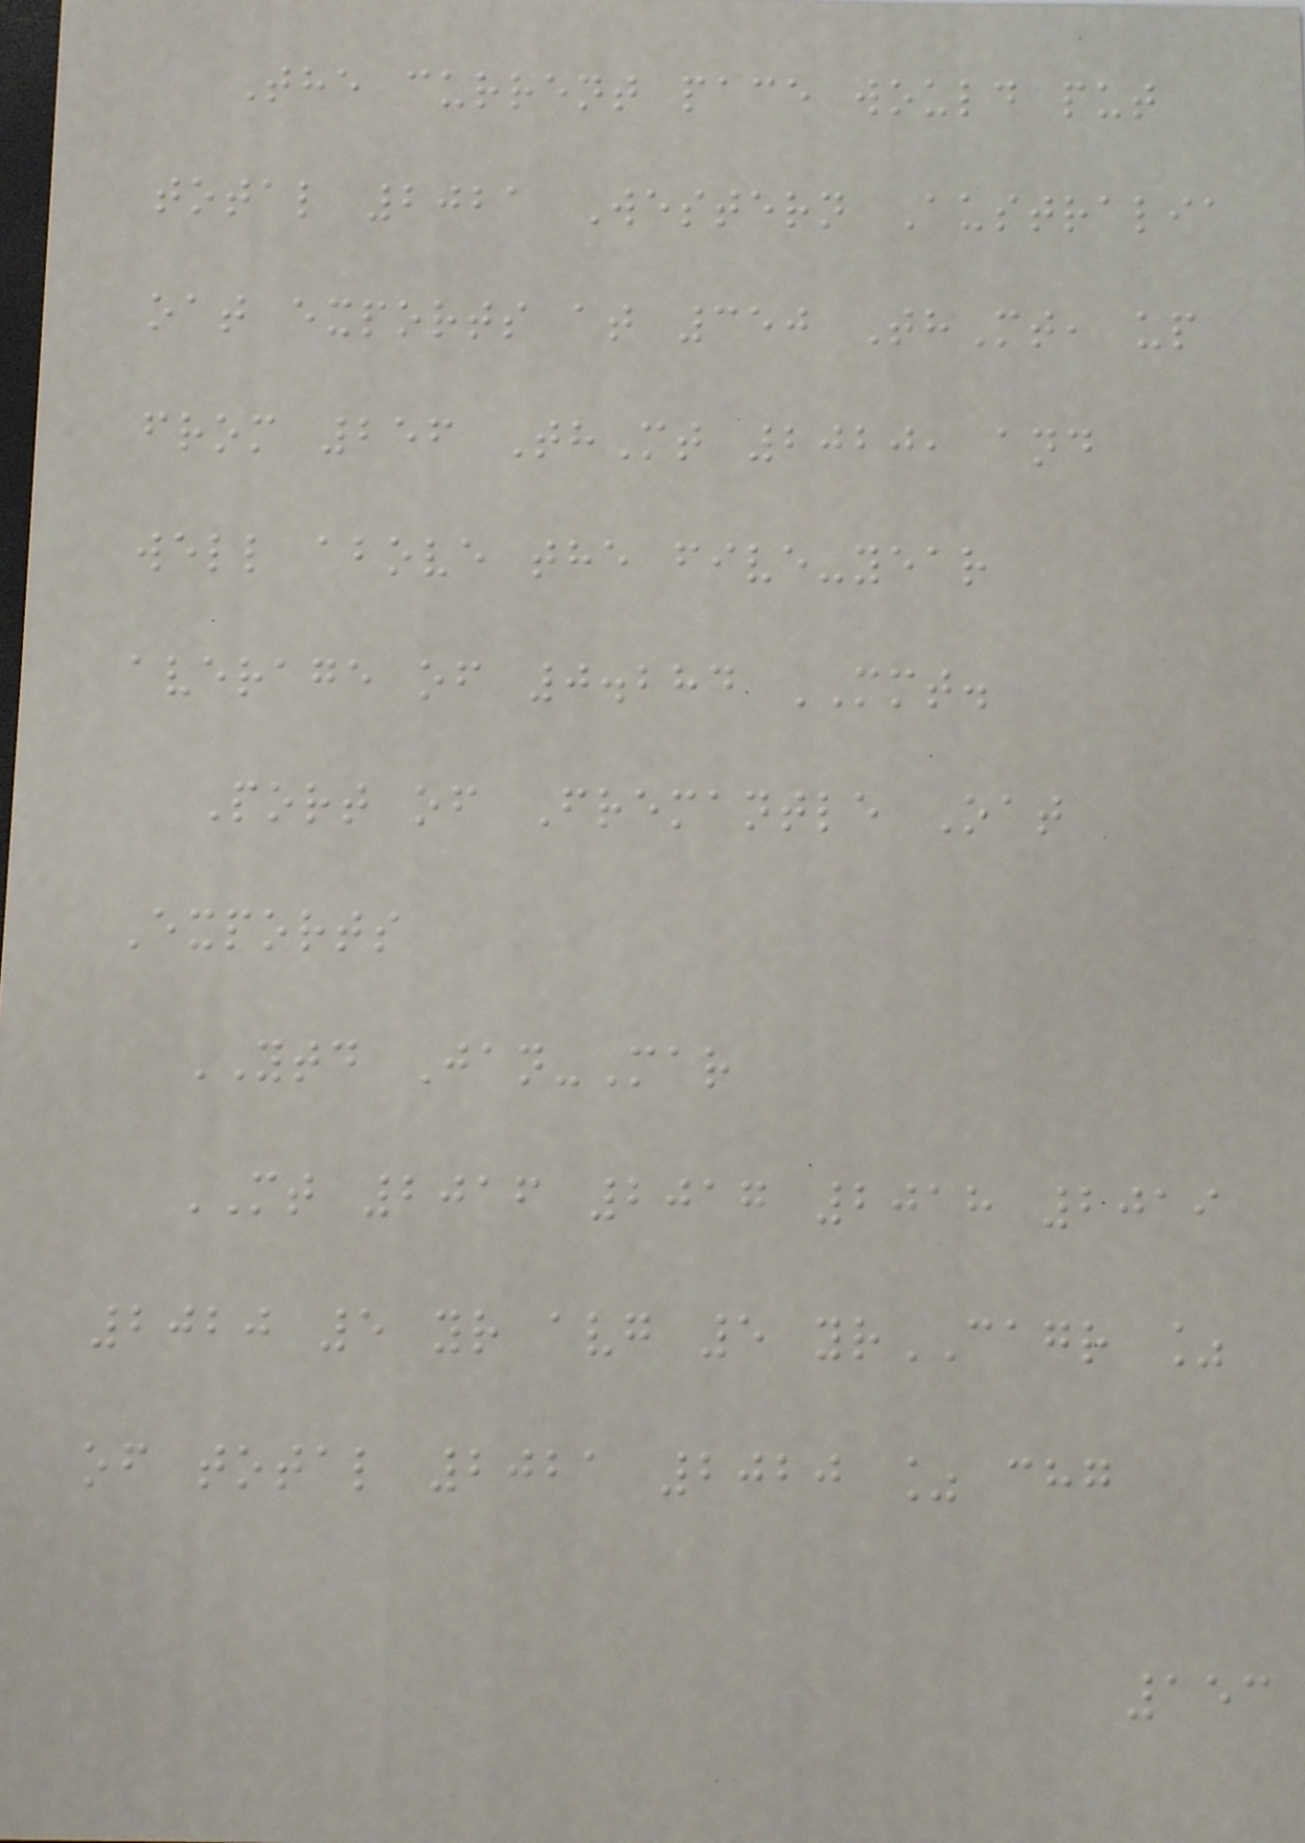The current pace would put
total 2021 Western Australia
oat exports at 350 ThMt, up
from 256 ThMt 2020, and
well above the five-year
average of 0.284 MMT.
Port of Fremantle Oat
Exports
YTD Jan-Mar
MT 2016 2017 2018 2019
2020 5 yr avg 5 yrCAGR %
of total 2021 2020 % chg
153
